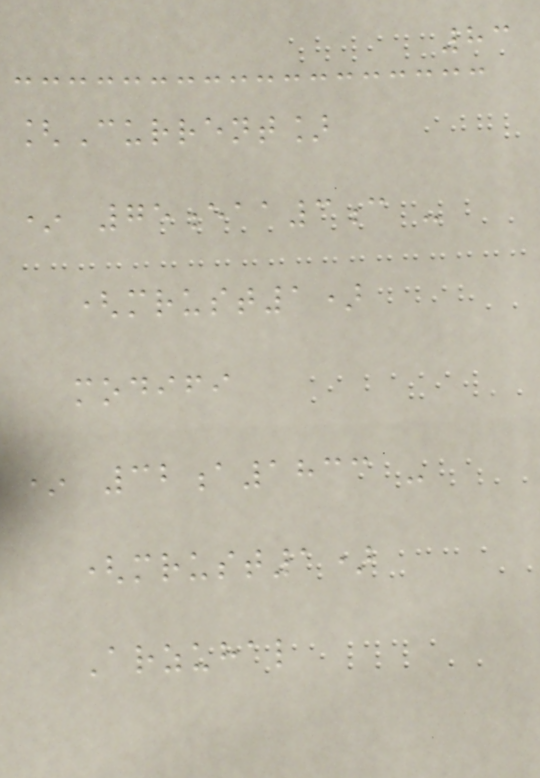83
[Current]
* 75eaa3c -
(mrust1)
modifi
* 32a1833 -
(mrust1)
Arzuhal
